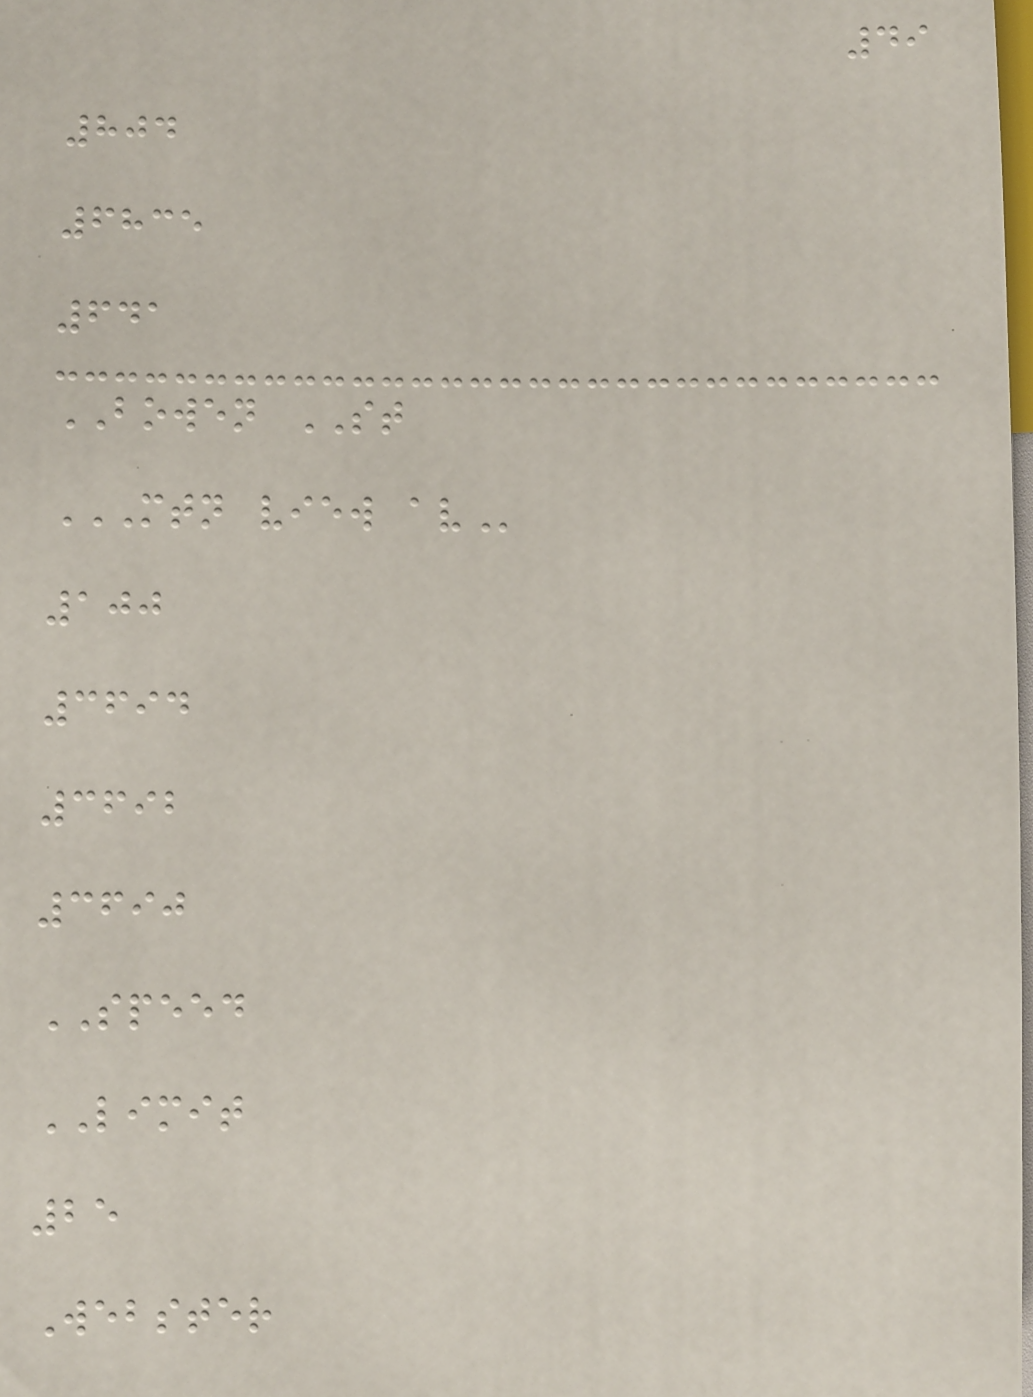49
804
6835
641
BOWEN ST
MTN VIEW AV
100
3694
3692
3690
SPEED
LIMIT
25
Webster
